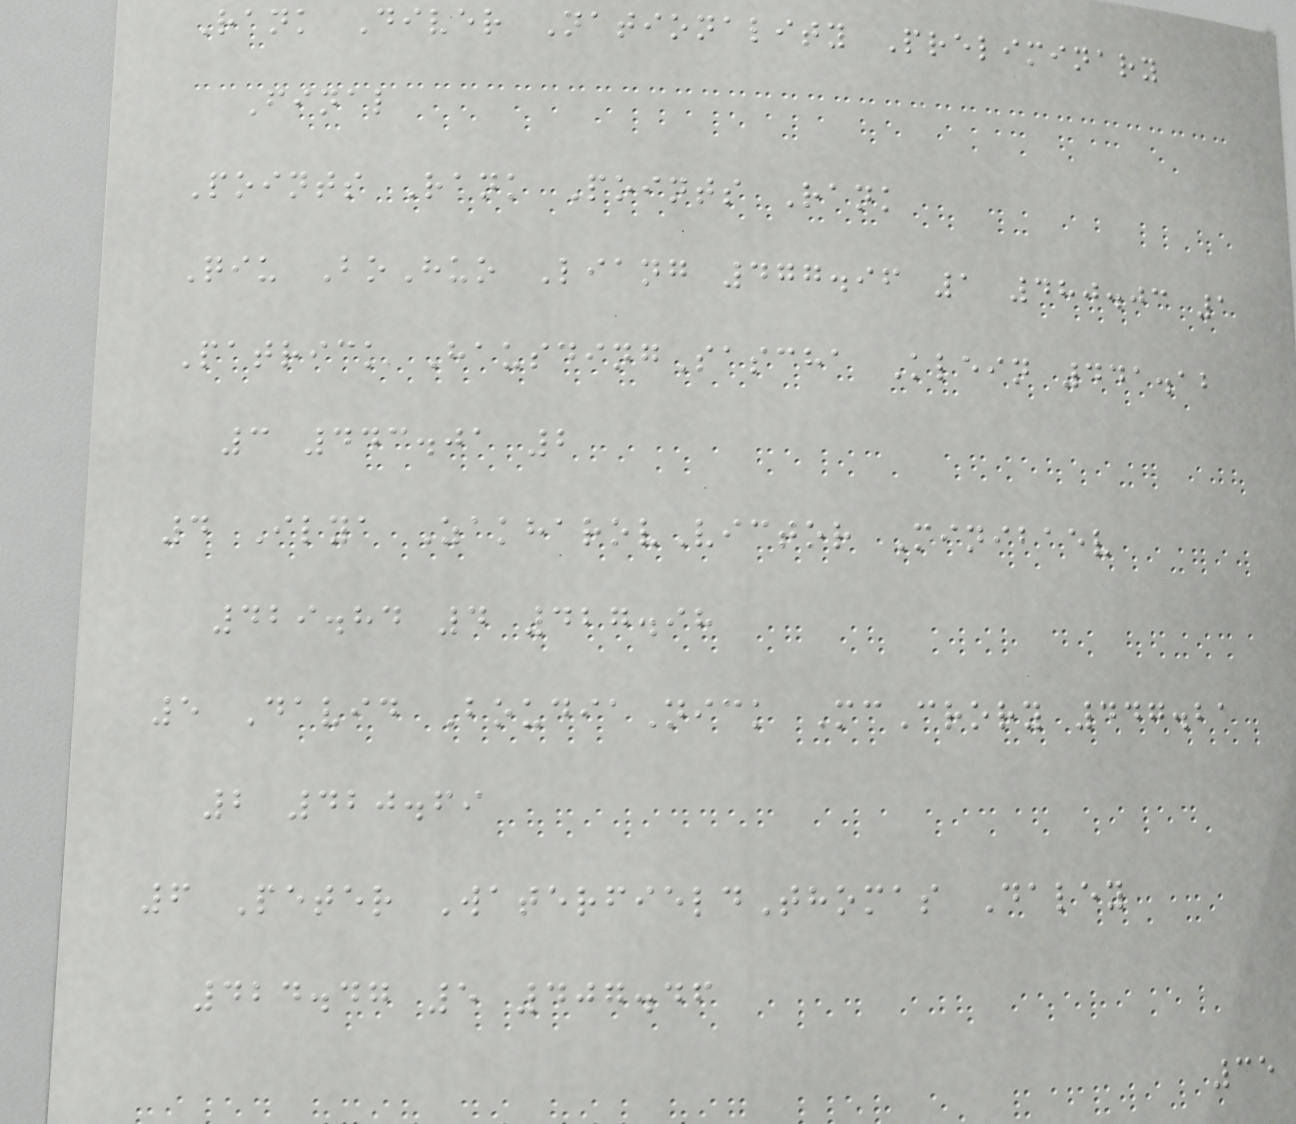Rank Diver Nationality Preliminary
Final
Points Rank Points Rank
Qiu BoHuo Liang 477.96 1 480.03 1
Patrick HausdingSascha Klein 441.12
3 443.01 2
4 Ilya ZakharovVictor Minibaev
429.84 4 427.98
5 David BoudiaNick McCrory 447.21
2 420.69
6 Peter WaterfieldThomas Daley
424.47 5 407.46
35
